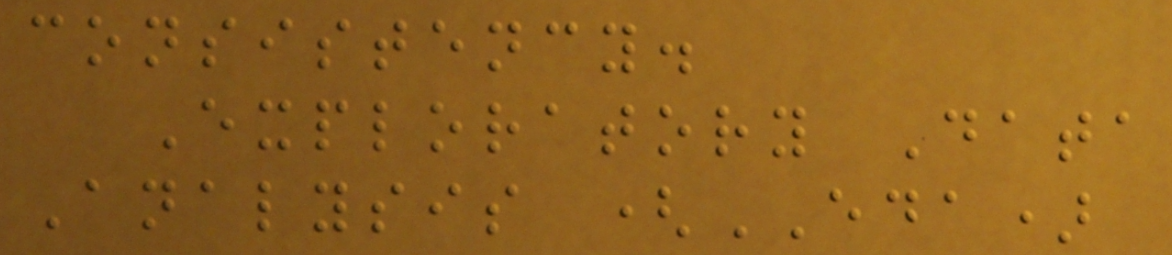consistency.
Exploratory Data
Analysis (EDA)
